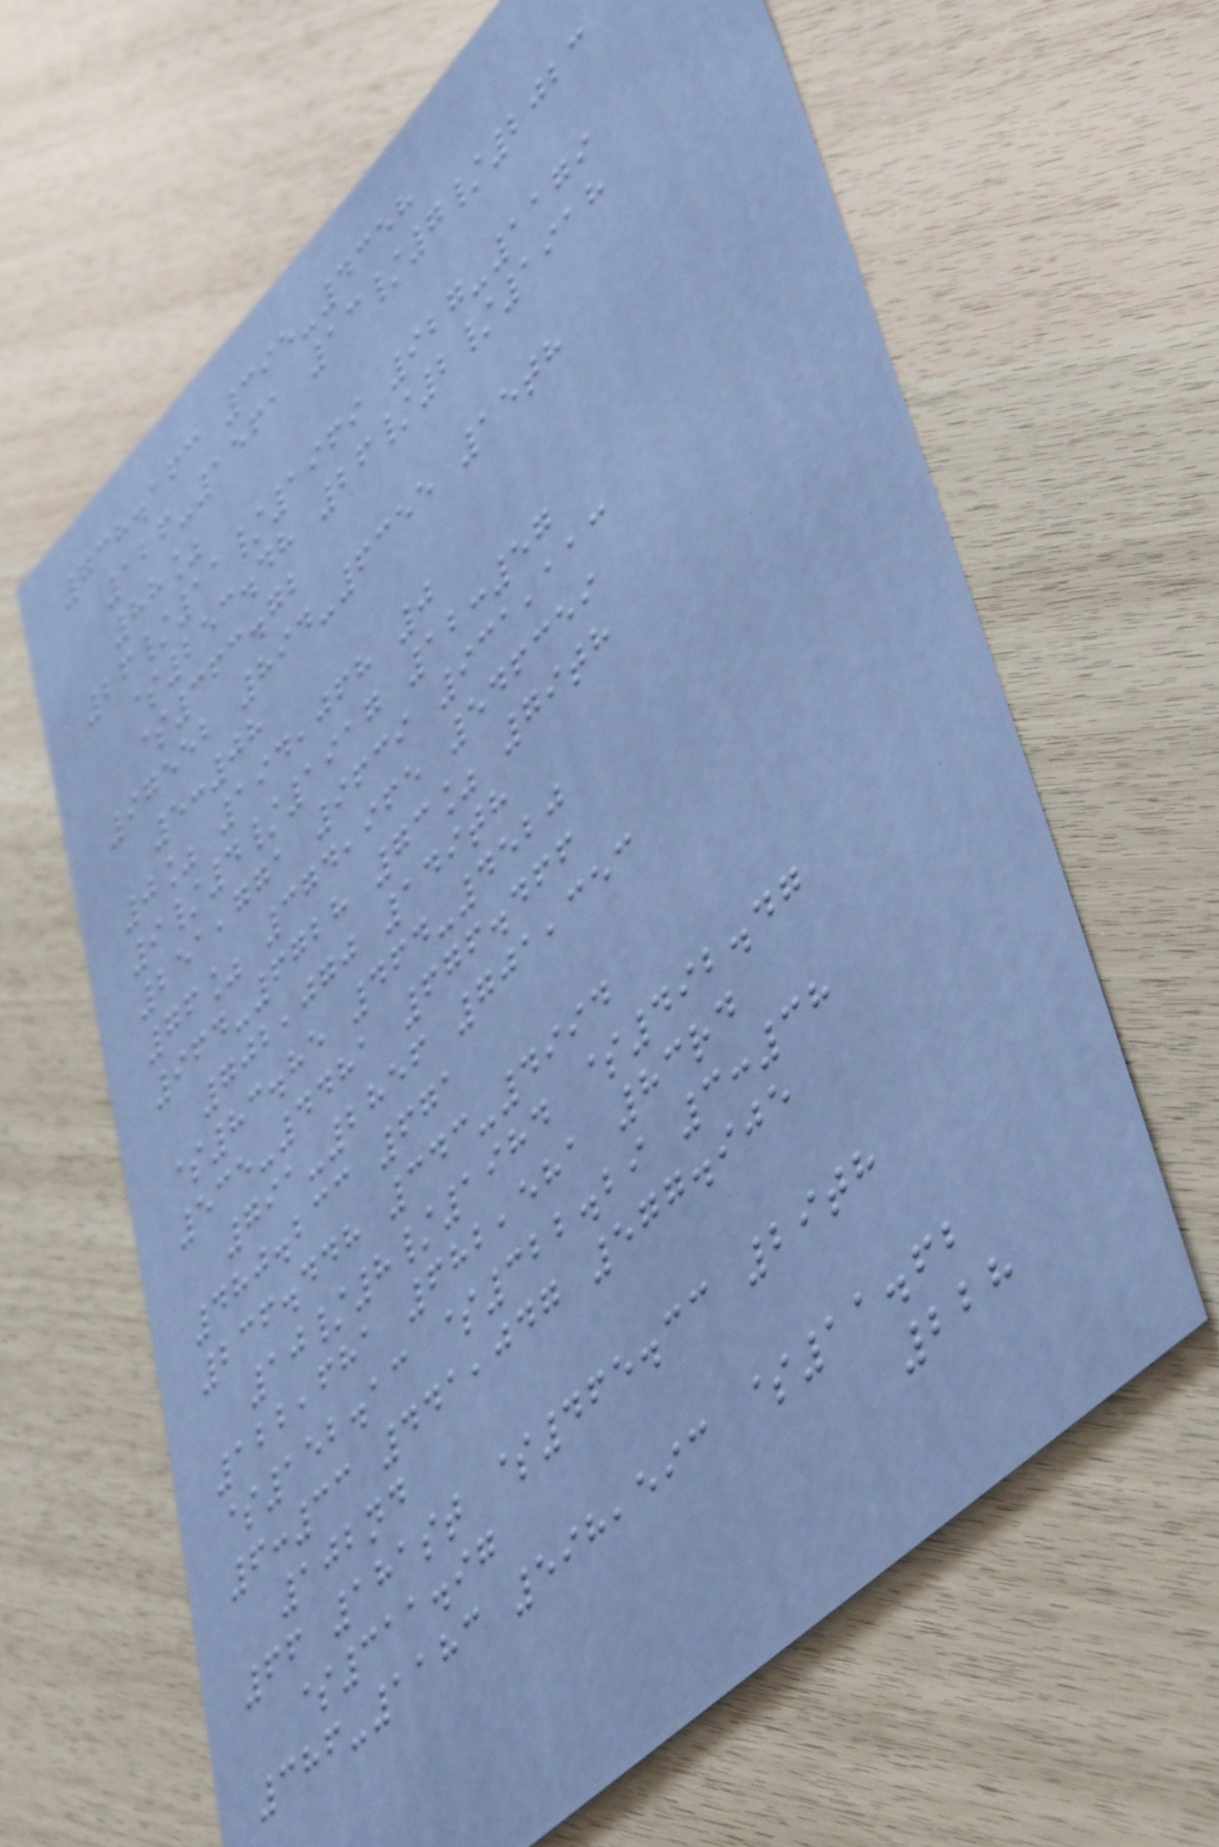738.163 395-4358
126-1561 13/7/2023
88%
26/11/1969 927-1179
$253.48 26/2/1918
$363.72
97552 894-6355 15th
5:08
0% 194,068 0
9/4/1917 12:57
251,771 9639 931,113
76% 374,965 546359
964-6728 73% 79th
702,070 149th
$83.85 464-4520
535-4481 676.466
791-2856 701,353
480.233 671
236.448 343-4994
10/8/1984 $492.47
122,681 682,581 83rd
$152.13 $322.29 3:38
6:33 441,047 577.905
102nd
66 181st $465.33 29th
$311.97
386-1183 598,593 $11.62
228
